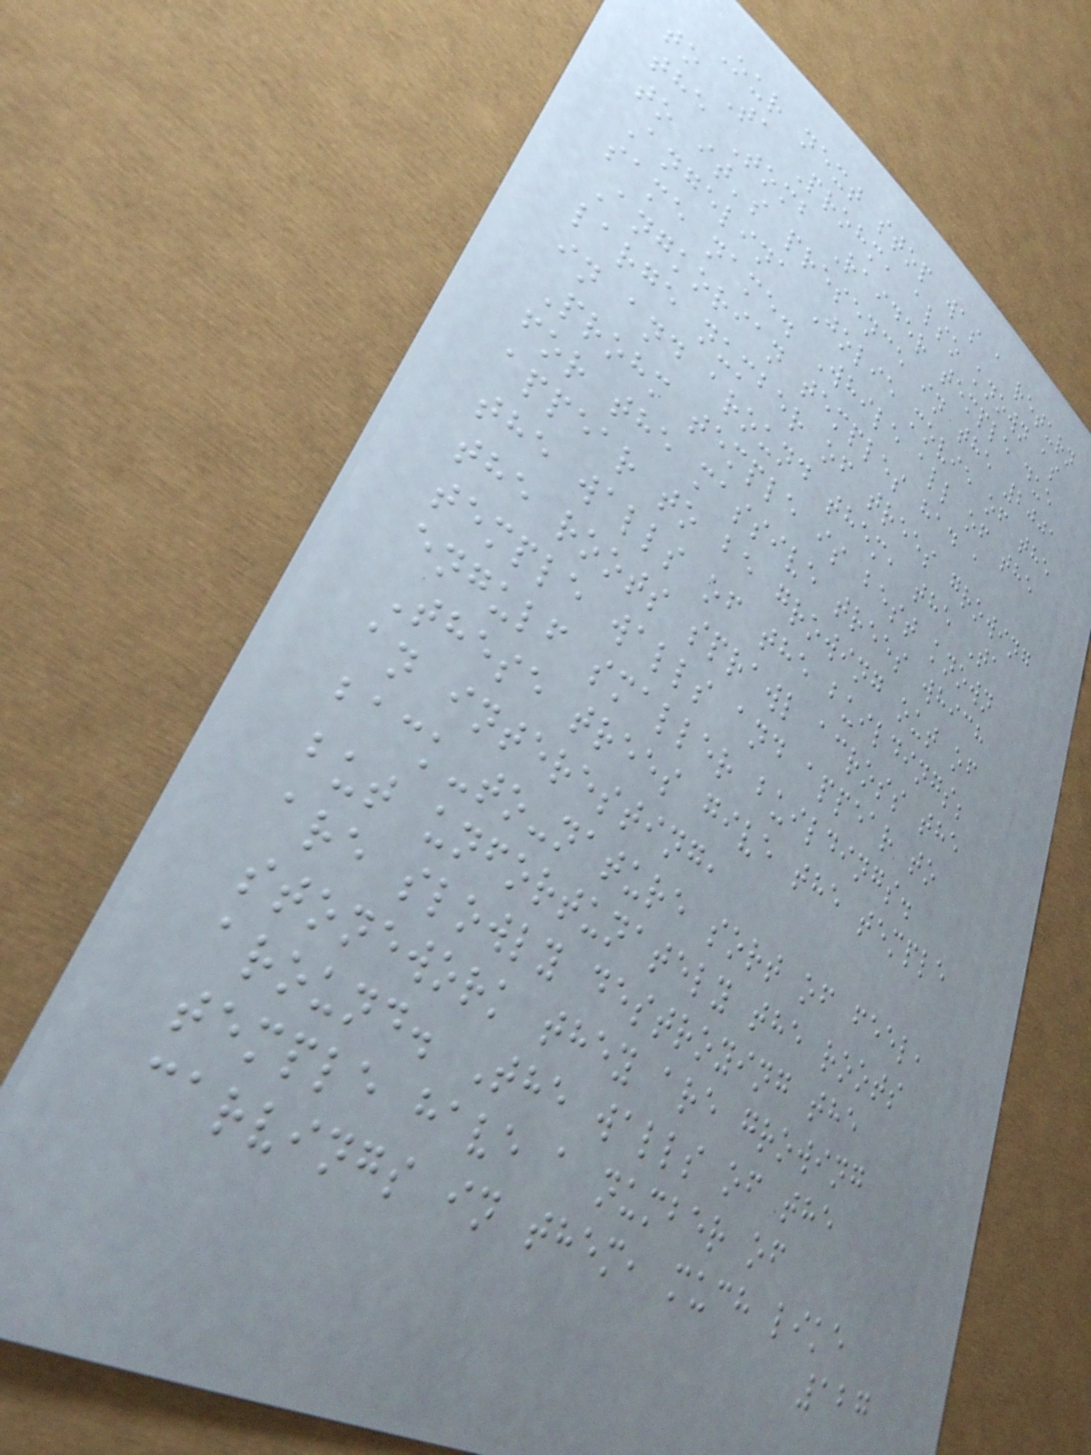Our next stop was a return
to Ta Prohm, also known as
the Tomb Raider temple due
to it's presence in the 2001
Angelina Jolie movie of the
same name. While all of the
Angkorian temples had a
large number of trees growing
in and around them, the Ta
Prohm temple is best known
for the massive trees which
appear to be growing out of
the walls of the buildings;
the roots sprawl across the
temple walls and appear to
engulf smaller buildings.
These trees give the temple
an interesting,
back-to-nature sort of feel,
but unfortunately the roots
are slowly destroying the
stonework they are growing
around. The walls of the
temple have a number of
carvings in them, much like
127
